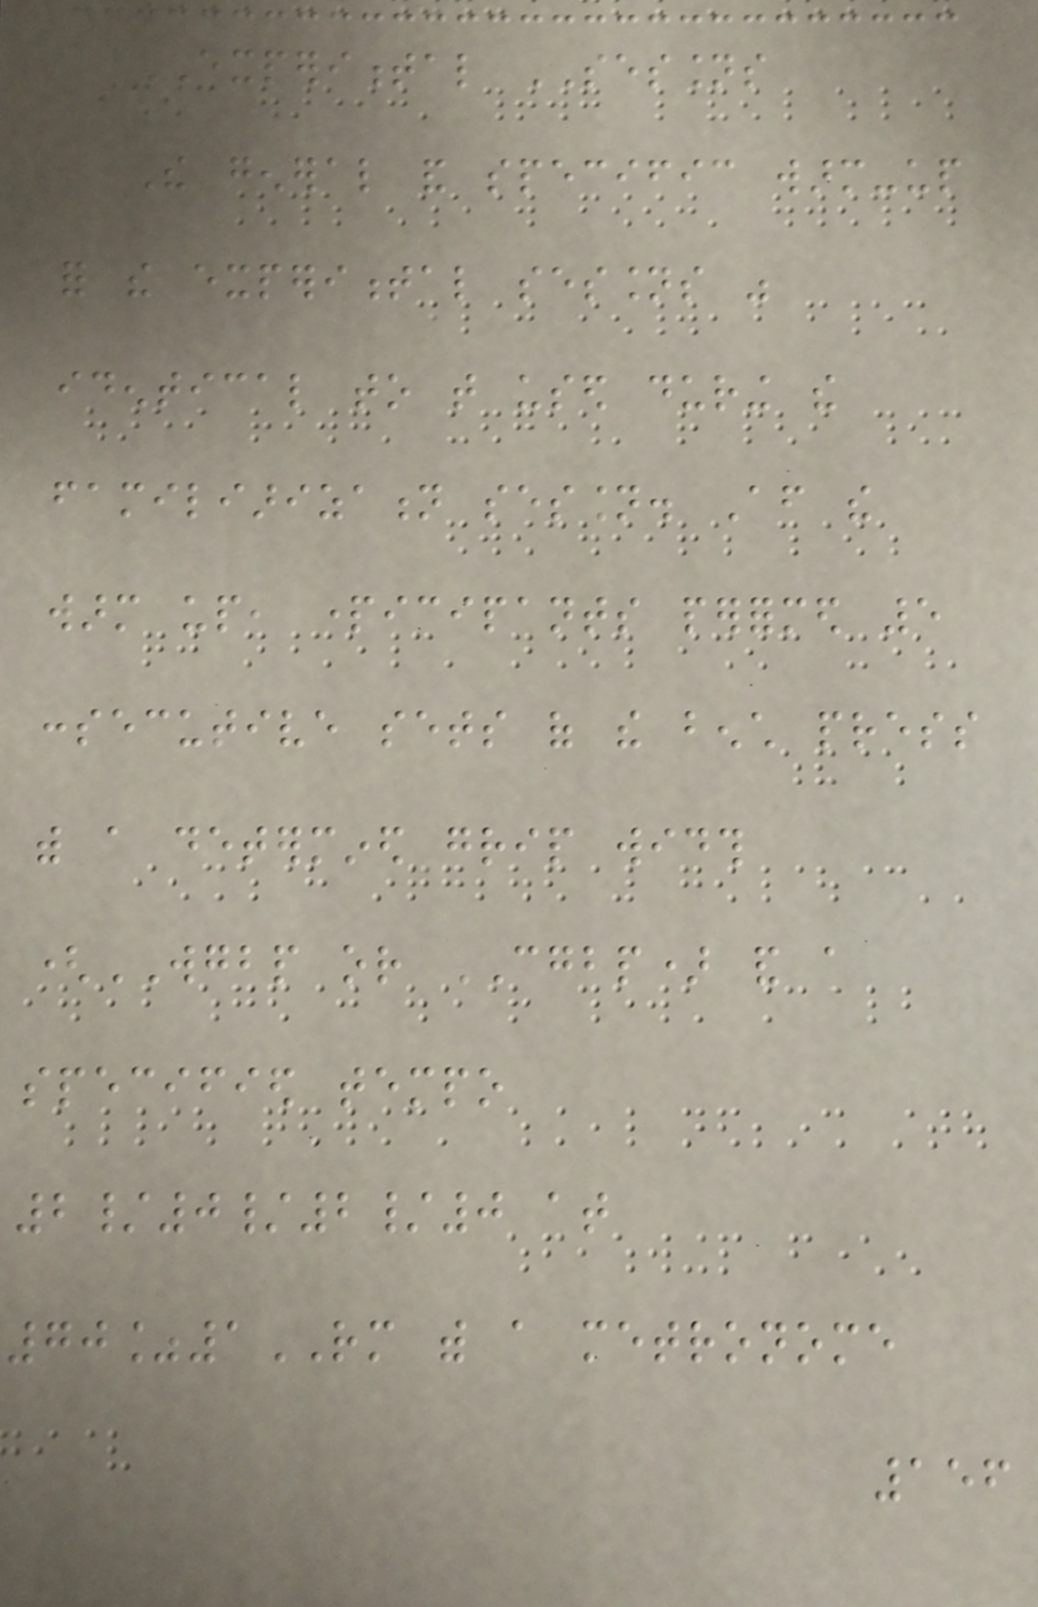EXPERIMENTAL SESSIONS
The general and specific warm-up
for the experimental sessions was
identical to that used during the
familiarization session. After the
warm up, participants performed 5
consecutive sets of the bench press
with a determined grip width
(WGBP or CGBP) and a
specified tempo
2/0/2/0 at
70%1RM with a metronome
156
